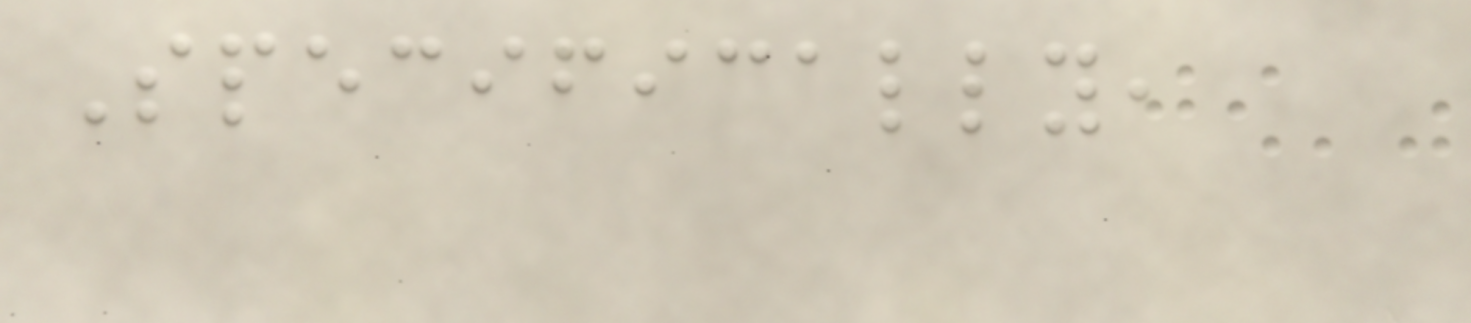Specifically,
